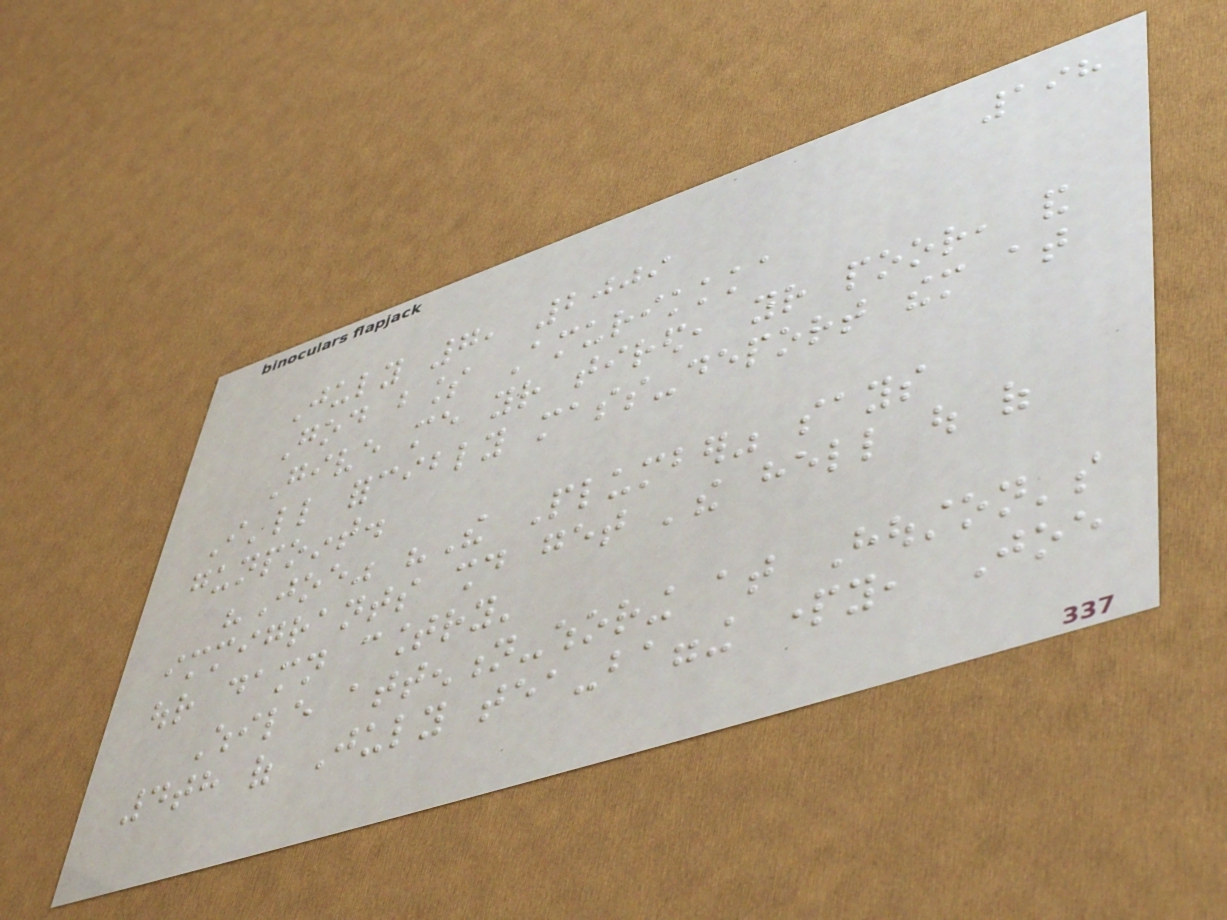198
July 7, 2009
God bless Amurikkka
Give me your tired, your poor, and
I'll forcibly mass-deport them at
gunpoint.
"Joe" "The Plumber" says
immigrants should get 'the hell out of
our damn country'
While attention-whoring at Houston's
4th of July tea-bagging party, Joe
